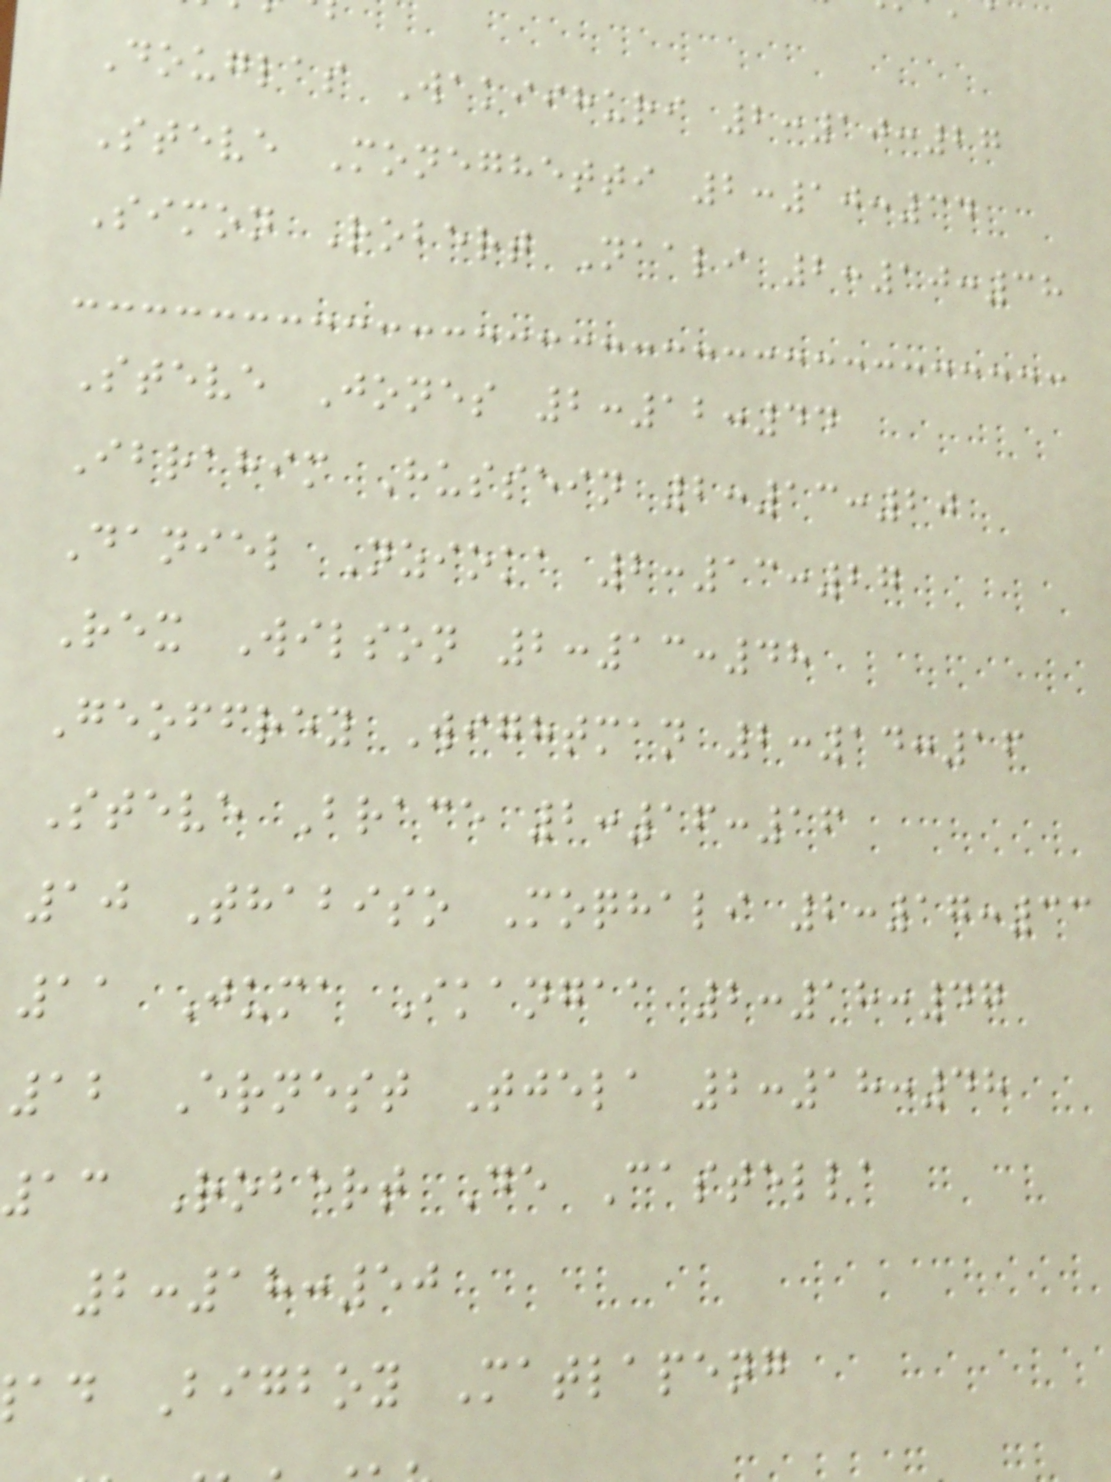Douglas Wakiihuri 2:10:27
Steve Moneghetti 2:10:34
Simon Robert Naali 2:10:38
Steve Jones 2:12:44
Ibrahim Hussein 2:13:20
Daniel Nzioka 2:13:27
Rex Wilson 2:13:48
Geoffrey Wightman 2:14:16
Steve Brace 2:16:16
10 Thabiso Moqhali 2:17:33
11 Juma Ikangaa 2:18:47
12 Ernest Tjela 2:18:48
13 Robert De Castella
2:18:50
ad Bigboy Matlapeng
